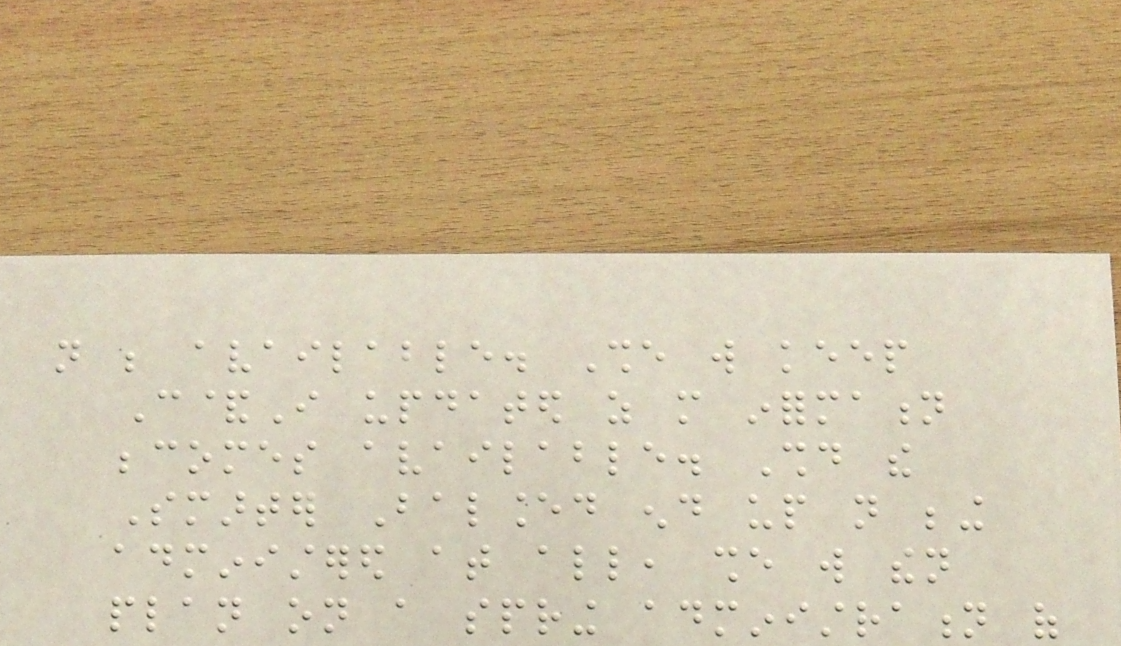not be available. She will keep
C&I updated as more information
becomes available. Should the
Smarter Balanced end up not being
administered at all, she will then
plan on a spring administration of
